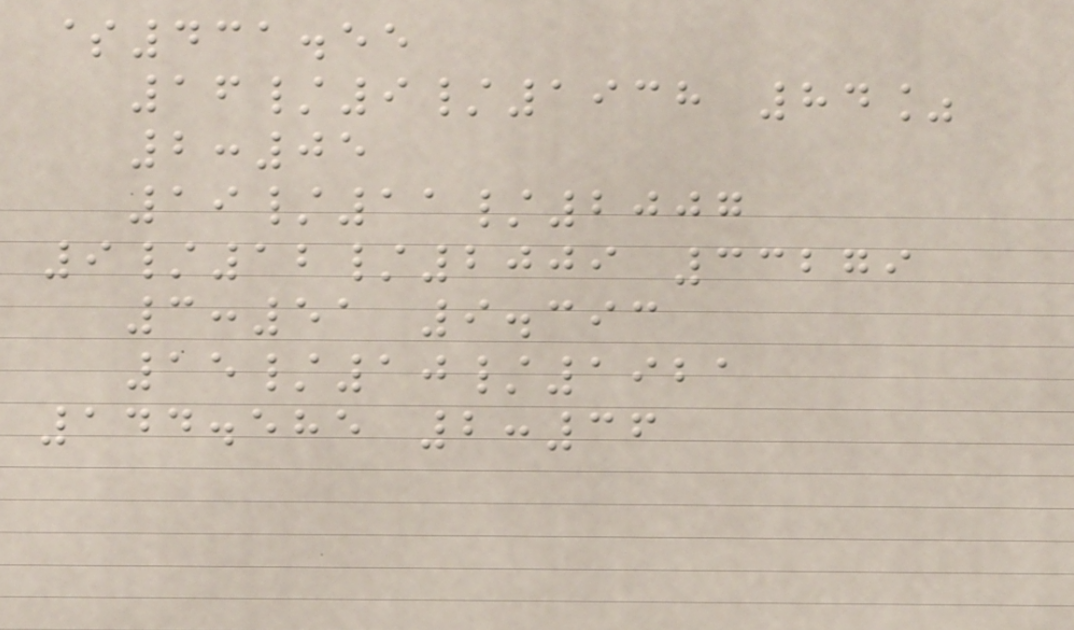$431.55
16/9/1938 84%
2:05
19/11/2007
9/12/2009 33279
3:51 9.393
15/10/1921
144.585 2:36
